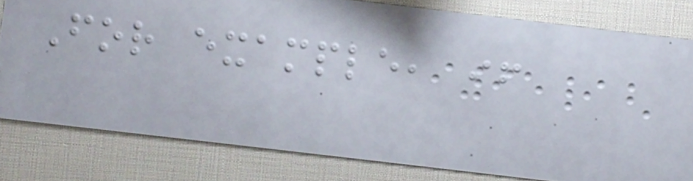For example, if
